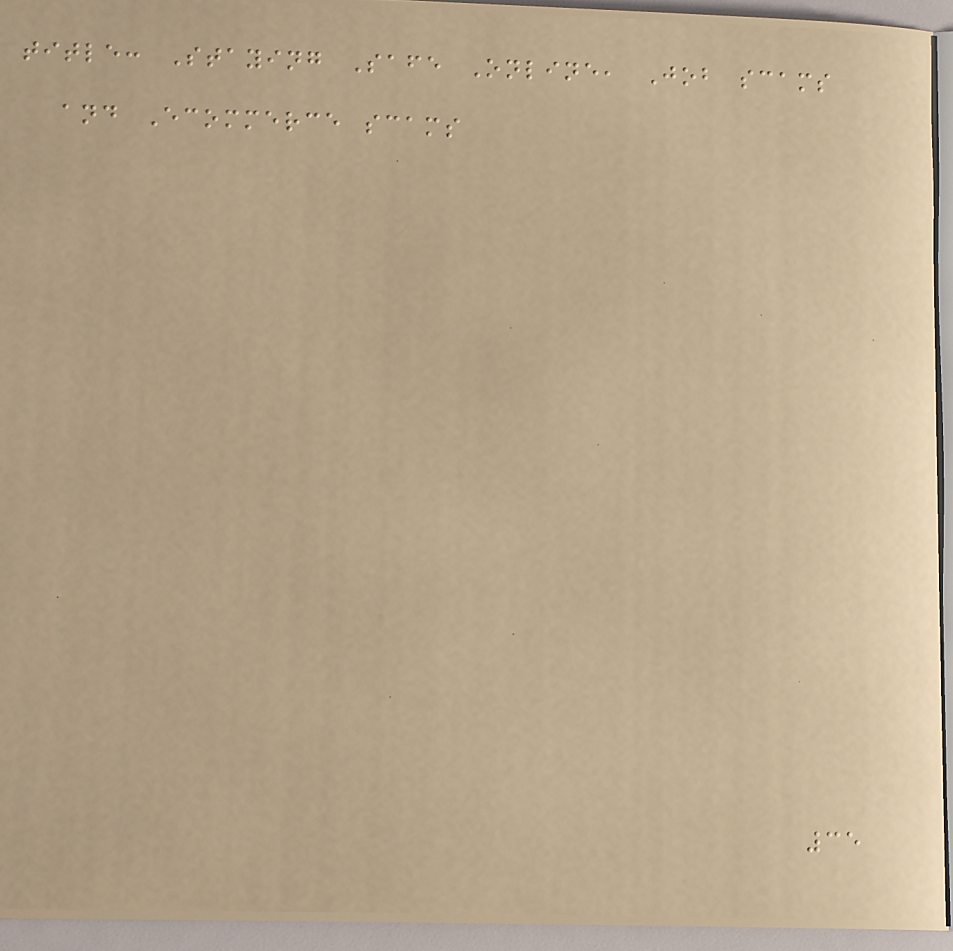title: Staying Safe Online, Job scams
and Ecommerce scams
35
